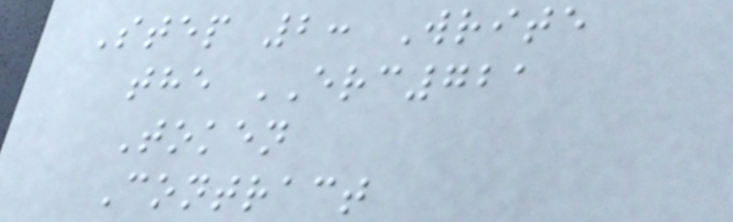Step 2: Write
the ERC721
Token
Contract
